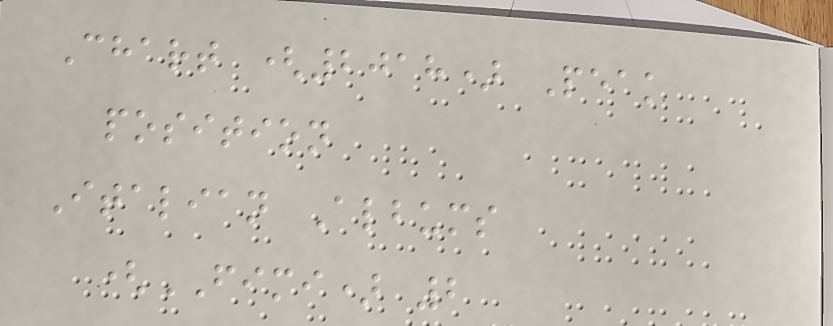Chart (2018) Peak
position
Italian Albums
(FIMI) 2
